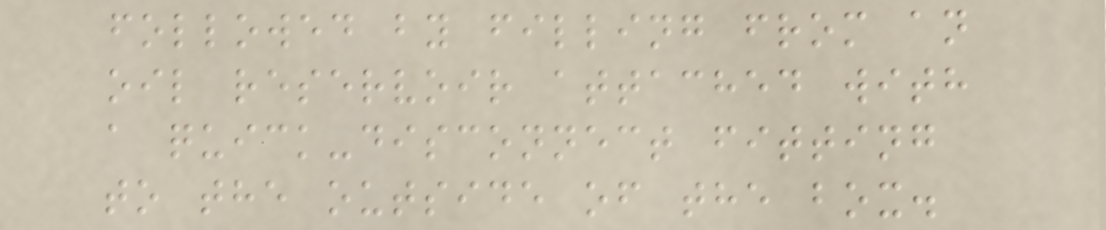followed by filling from an
oil reservoir attached with
a quick-disconnect fitting
to the outside of the box.
